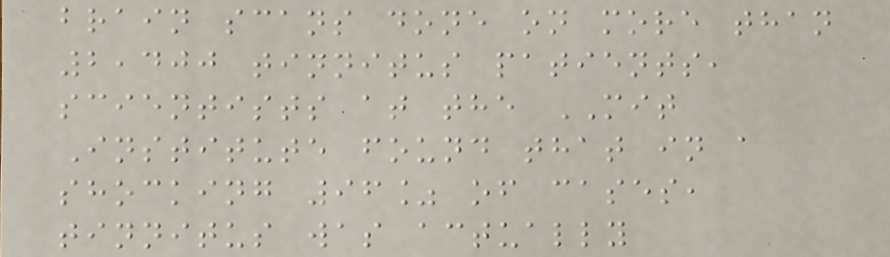brain scans done on more than
2,400 tinnitus patients,
scientists at the MIT
Institute found that in a
shocking 96% of cases,
tinnitus was actually
